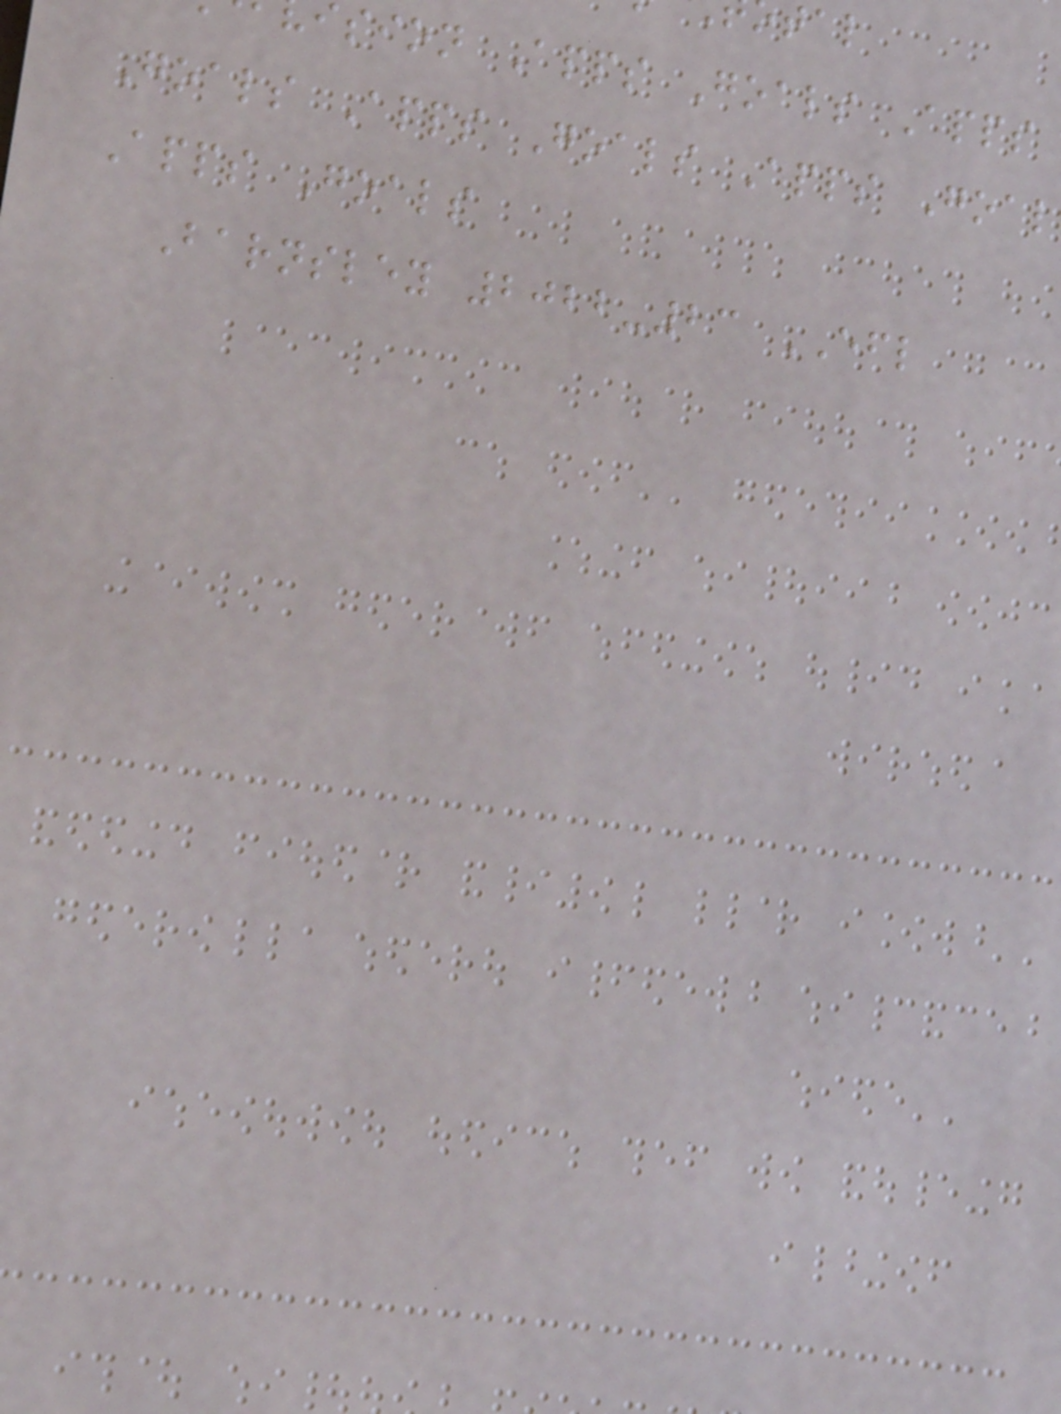sion Apps Goals Apps
Goals Apps Goals Apps Goal
Apps Goals
Barnsley 2022-23 EFL
